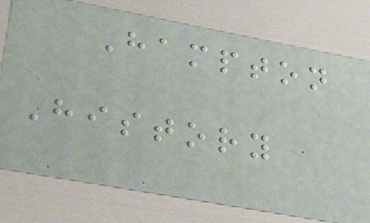Hampton
History
